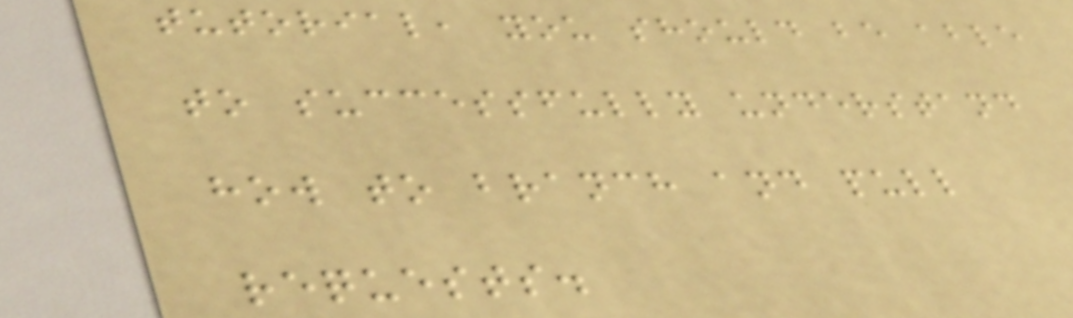tutorial, you should be able
to successfully understand
how to branch and pull
requests.
